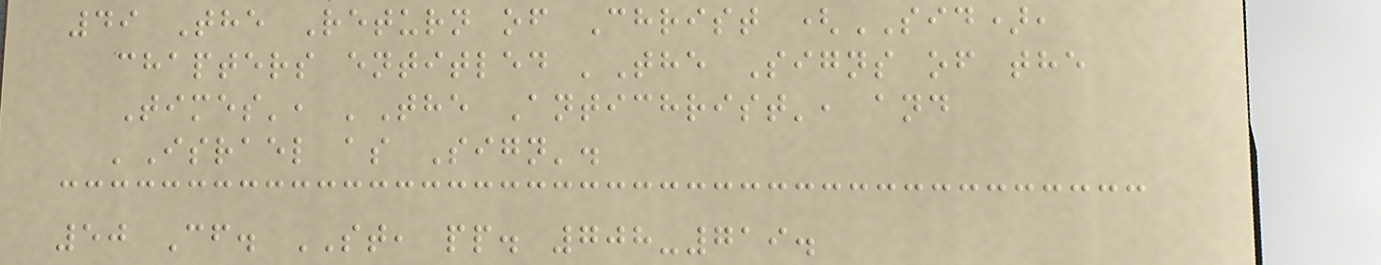49 The Return of Christ (SID),
chapters entitled 'The Signs of the
Times', 'The Antichrist', and
'Israel as Sign'.
50 Cf. ST, pp. 708-719.
